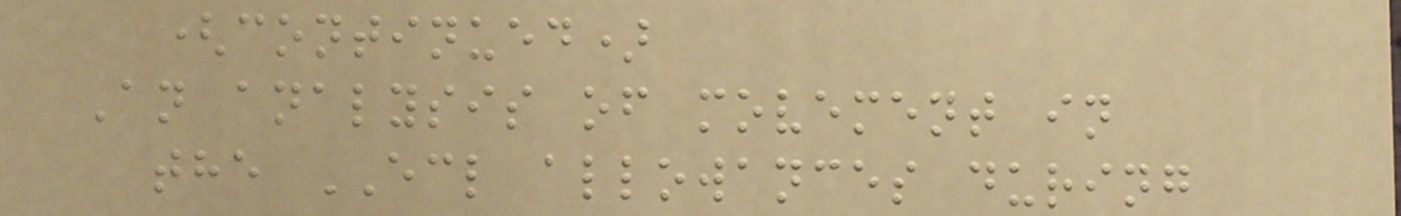(continued)
An analysis of movement in
the ECL allowances during
